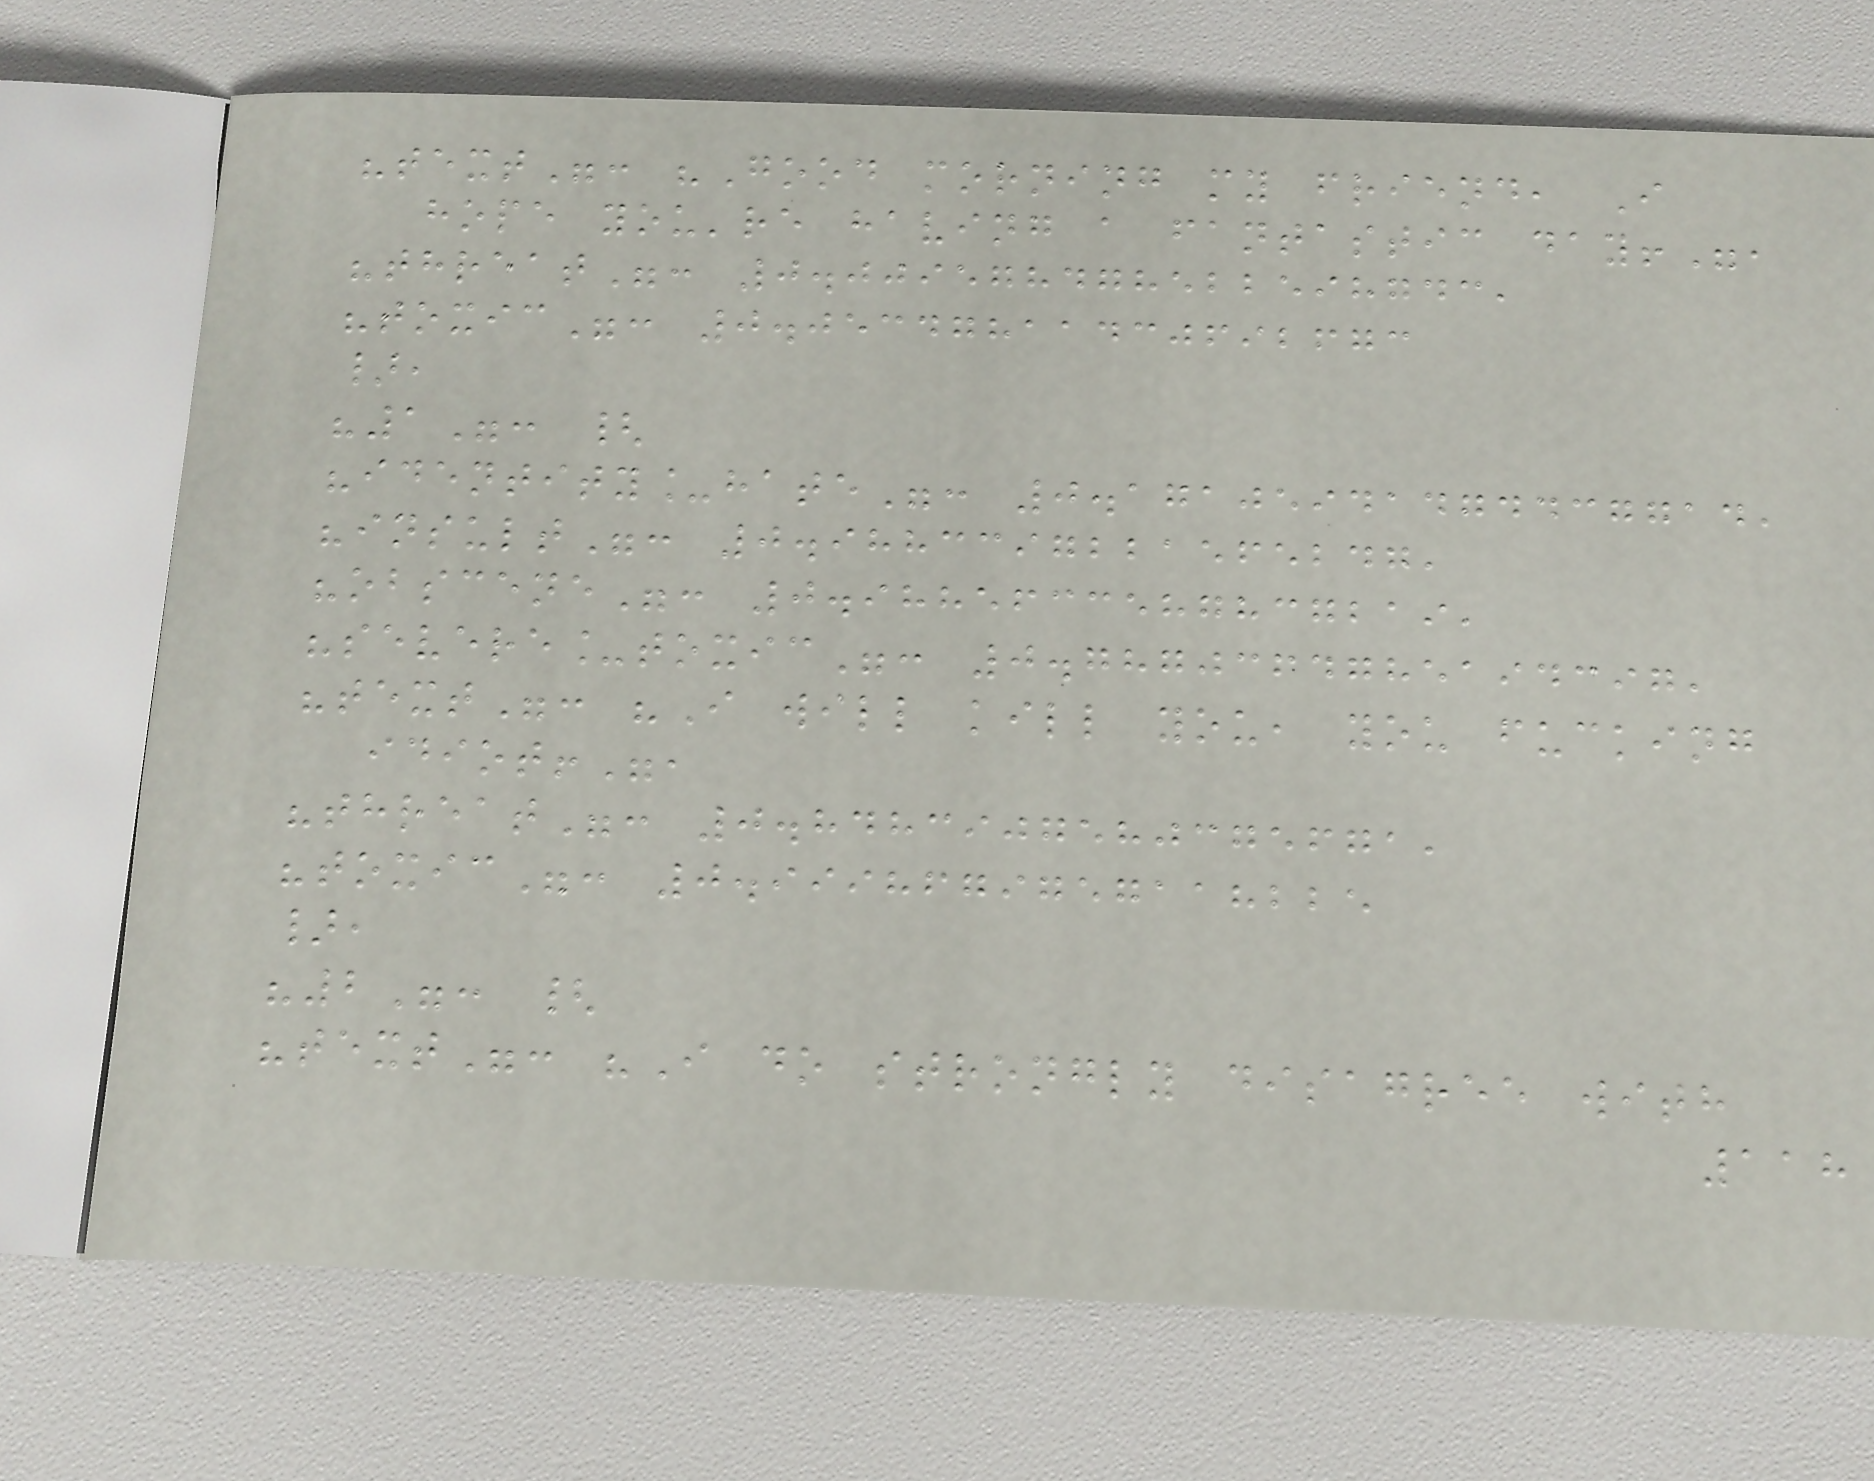"text": "Good morning my friend, I
hope you're having a fantastic day!",
"threat": 0.009578478522598743,
"toxic": 0.05347811430692673
},
"1": {
"identity_hate": 0.17105941474437714,
"insult": 0.9883397221565247,
"obscene": 0.9885633587837219,
"severe_toxic": 0.7870364785194397,
"text": "I will kill you, you fucking
idiot!",
"threat": 0.8483907580375671,
"toxic": 0.9998679757118225
},
"2": {
"text": "I do strongly disagree with
118
